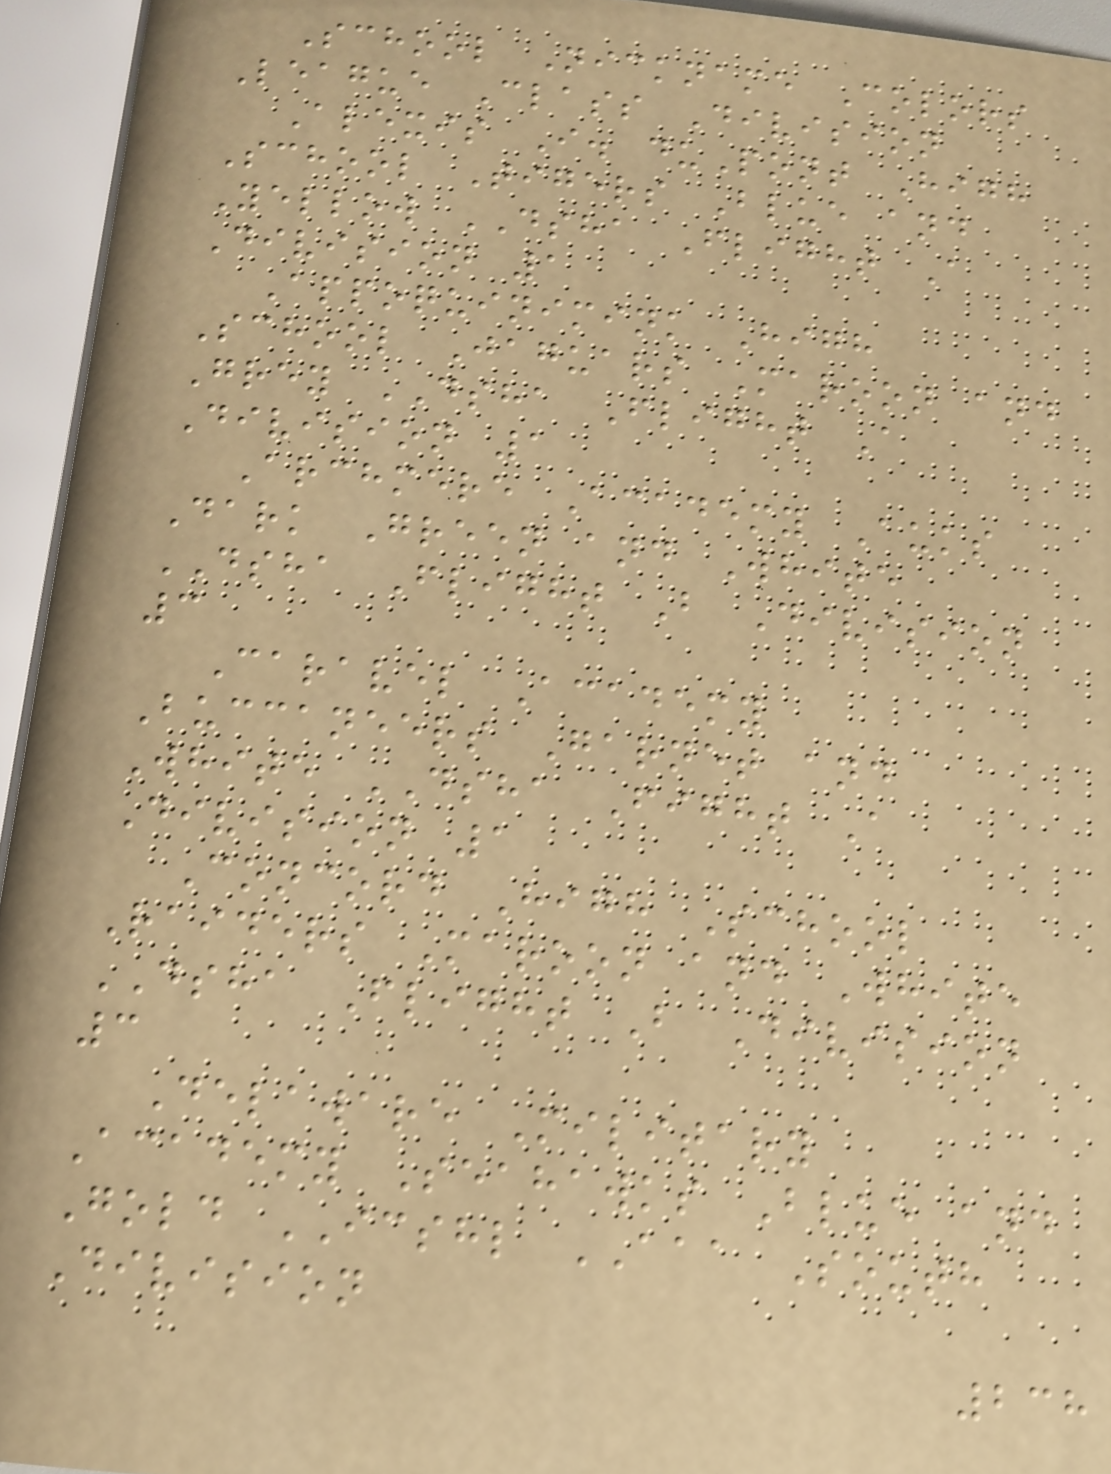School Nickname Colors
League Class Division
Alexis I. duPont High
School Tigers Blue and
Yellow DSHA Flight A
Division 1
Appoquinimink High
School Jaguars Maroon and
Grey DSHA Flight A
Division 1
Archmere Academy Auks
Dark Green and White
DSHA Flight B Division
3
Caravel Academy
Buccaneers Garnet and
White DSHA Fight A
Division 1
Concord High School
Raiders Maroon and White
DSHA Flight B Division
3
Delaware Military
Academy Seahawks Blue and
Gold ICSHL AAA South
Division
238
